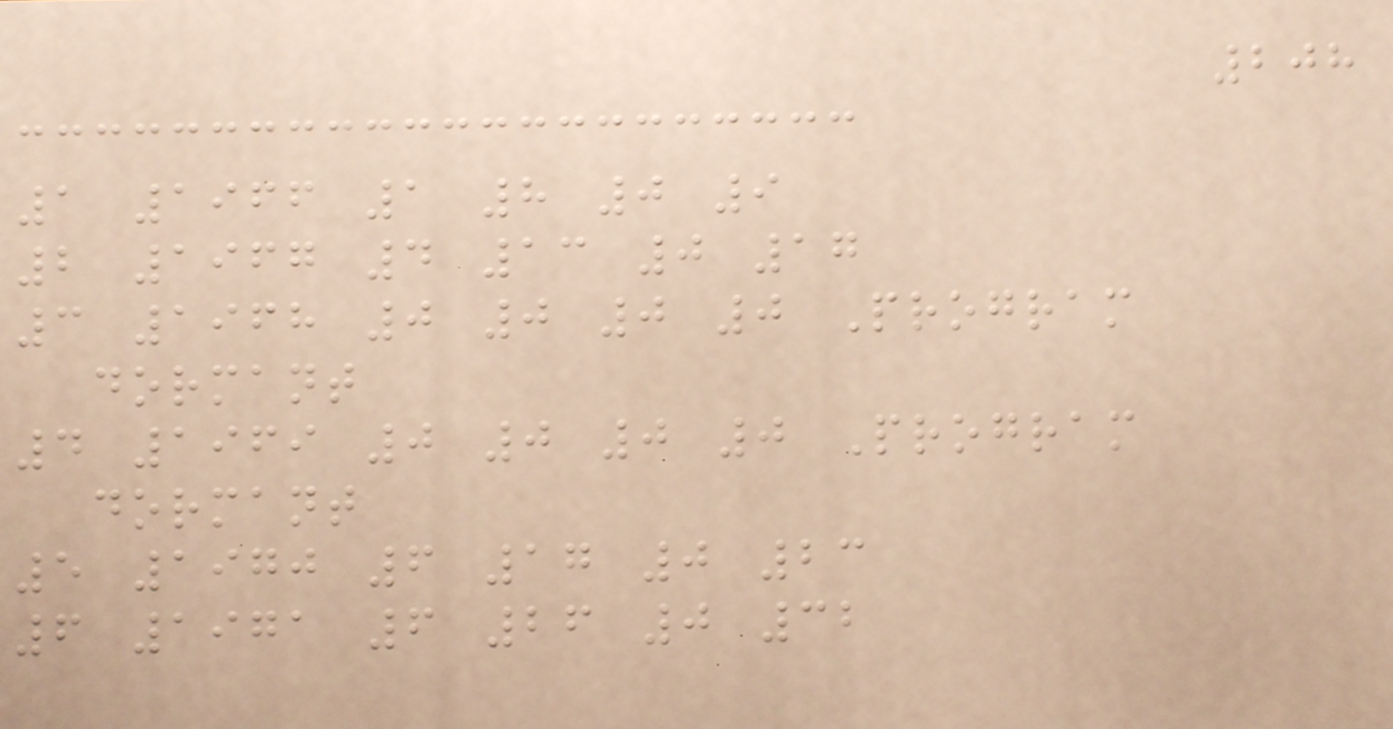208
1 1966 1 8 0 9
2 1967 4 13 0 17
3 1968 0 0 0 0 Program
dormant
4 1969 0 0 0 0 Program
dormant
5 1970 6 17 0 23
6 1971 6 26 0 32
